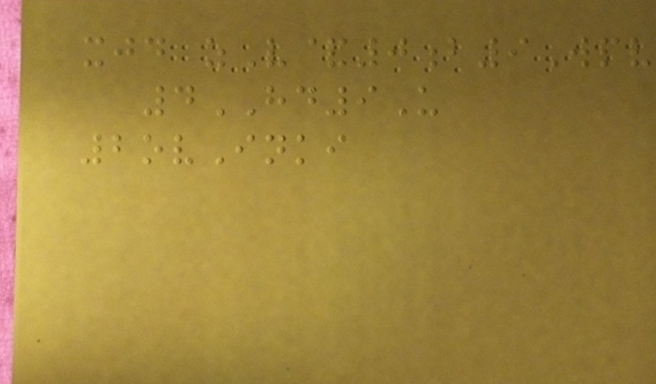xjd zV&0b9Wpv
4HD9U
2ovInki
